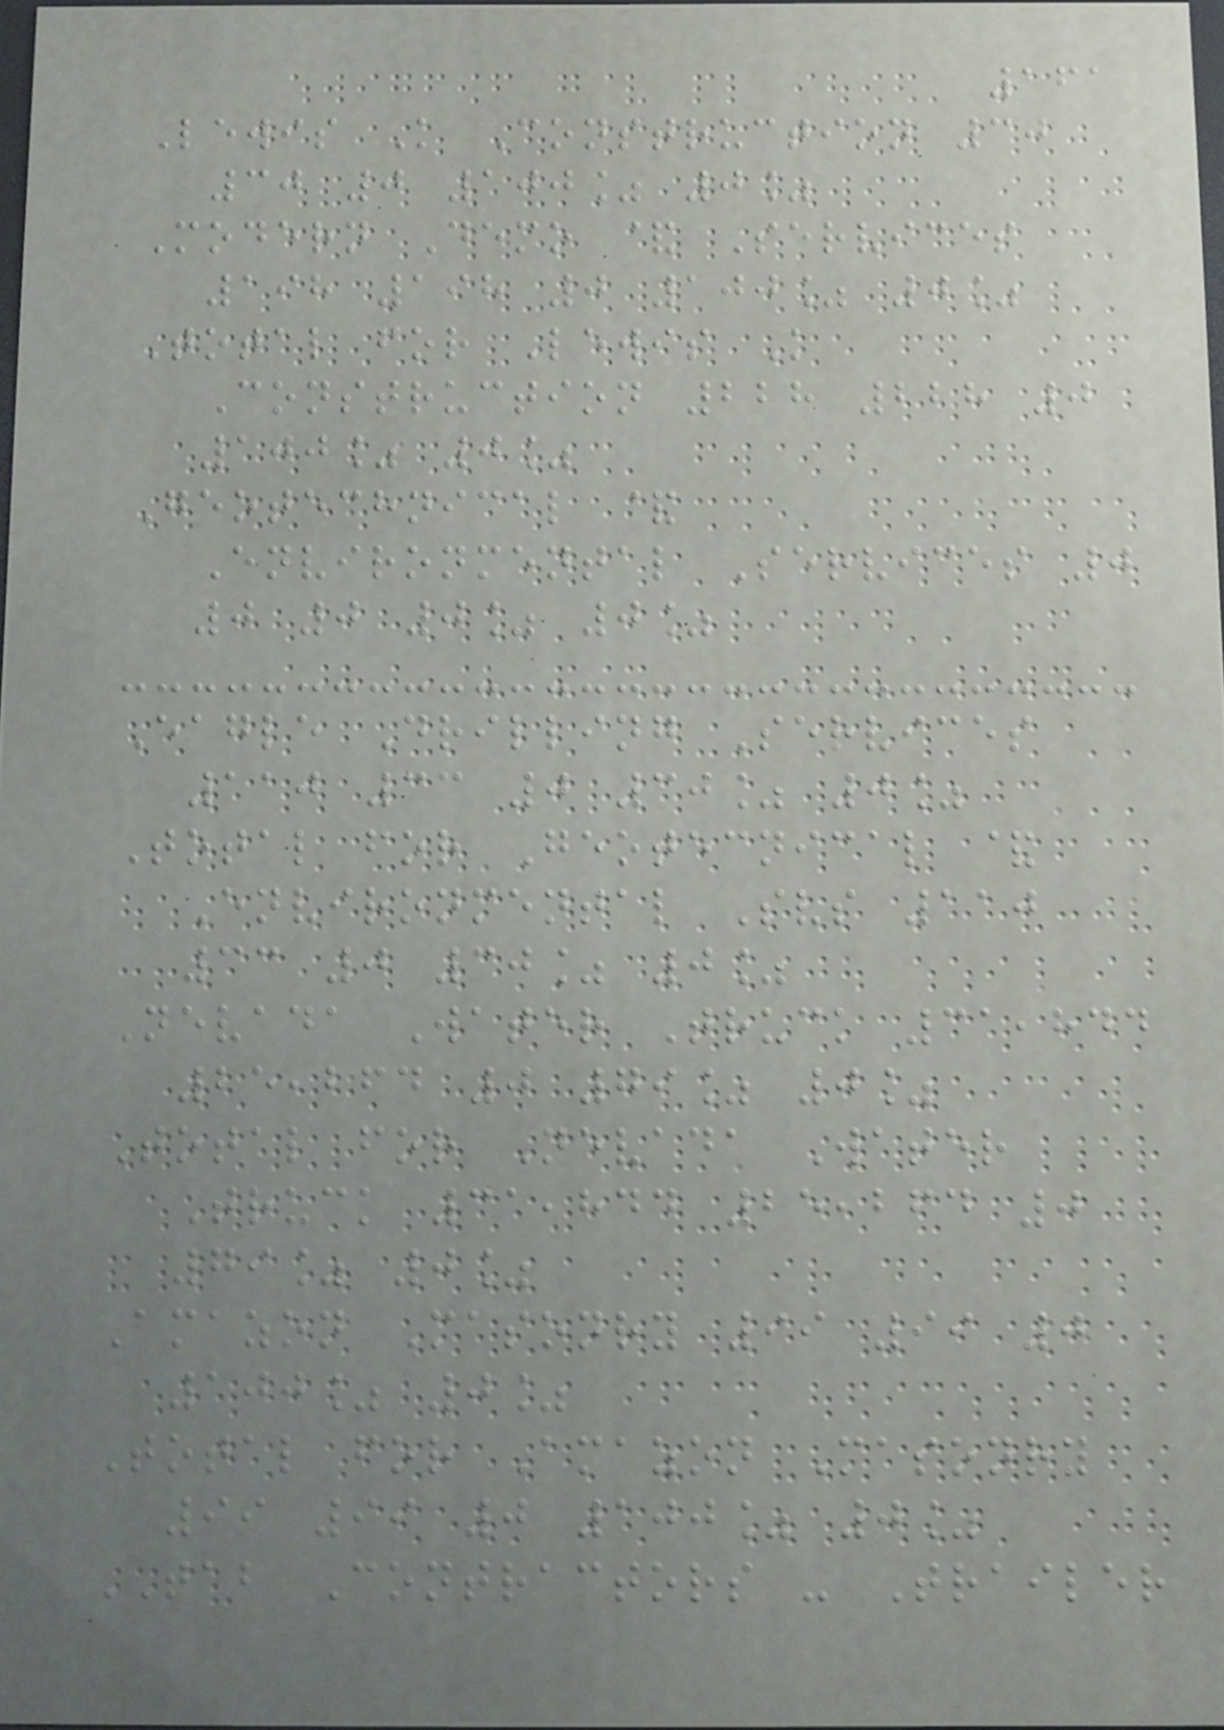161
Lewis K Construction 30
30 0 100% 0%
Modern Demo & Services
198 198 0 100% 0%
Total for Lewis K
Construction 228 228 0
100% 0%
Geotechnical &
Environmental Services 0
0 0 0% 0%
Eagle Drilling Services
110 33 0 30% 0%
Total for Geotecnical &
Environmental Svs 110
33 0 30% 0%
Nevada Water Truck 31,844
25,264 0 79% 0%
Total for Nevada Water
Truck 31,844 25,264 0
79% 0%
Amazon Masonry 99 99 0
100% 0%
Total for Amazon Masonry
99 99 0 100% 0%
TAB Contractors - Trailer
